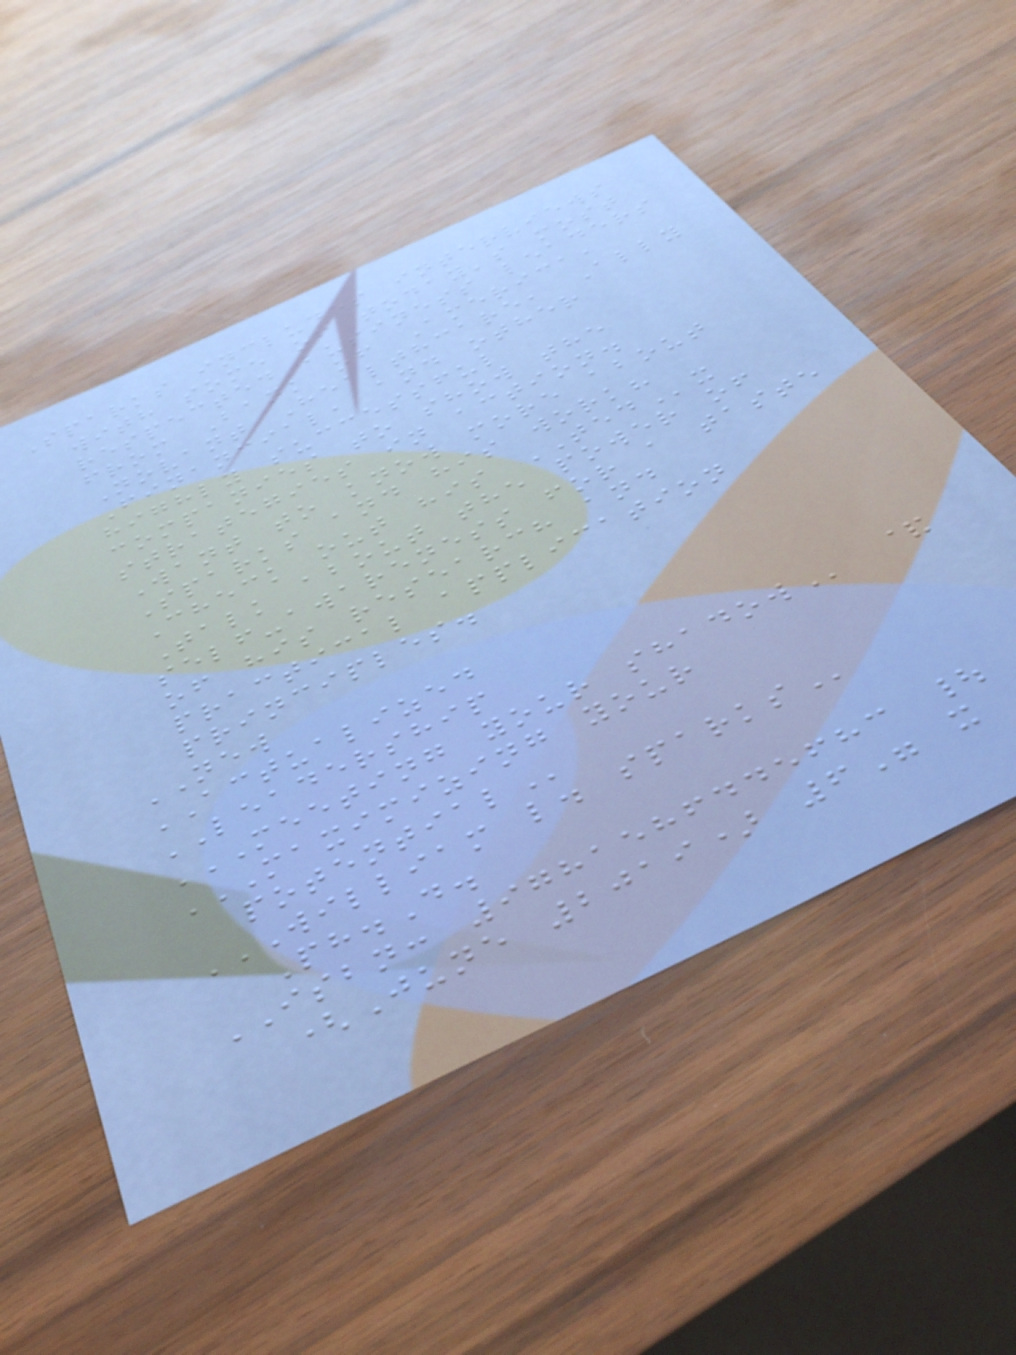Sparks includes interviews
with some of today's most
respected business leaders
from Bank of America,
Novant Healthcare, Ally
Financial, and other
highly successful
companies to show the
strategies in action.
Want to know more about
Sparks and his work?
Check out his TEDx
Talk about the power of
self-awareness for a taste
of his research and
practical application
principles.
NEW
ACTUALIZED
LEADERSHIP
MEETING YOUR SHADOW &
MAXIMIZING YOUR
POTENTIAL
WILLIAM L. SPARKS
Ph.D.
ISBN: 9781586445683 |
(June 2019) 6" x
